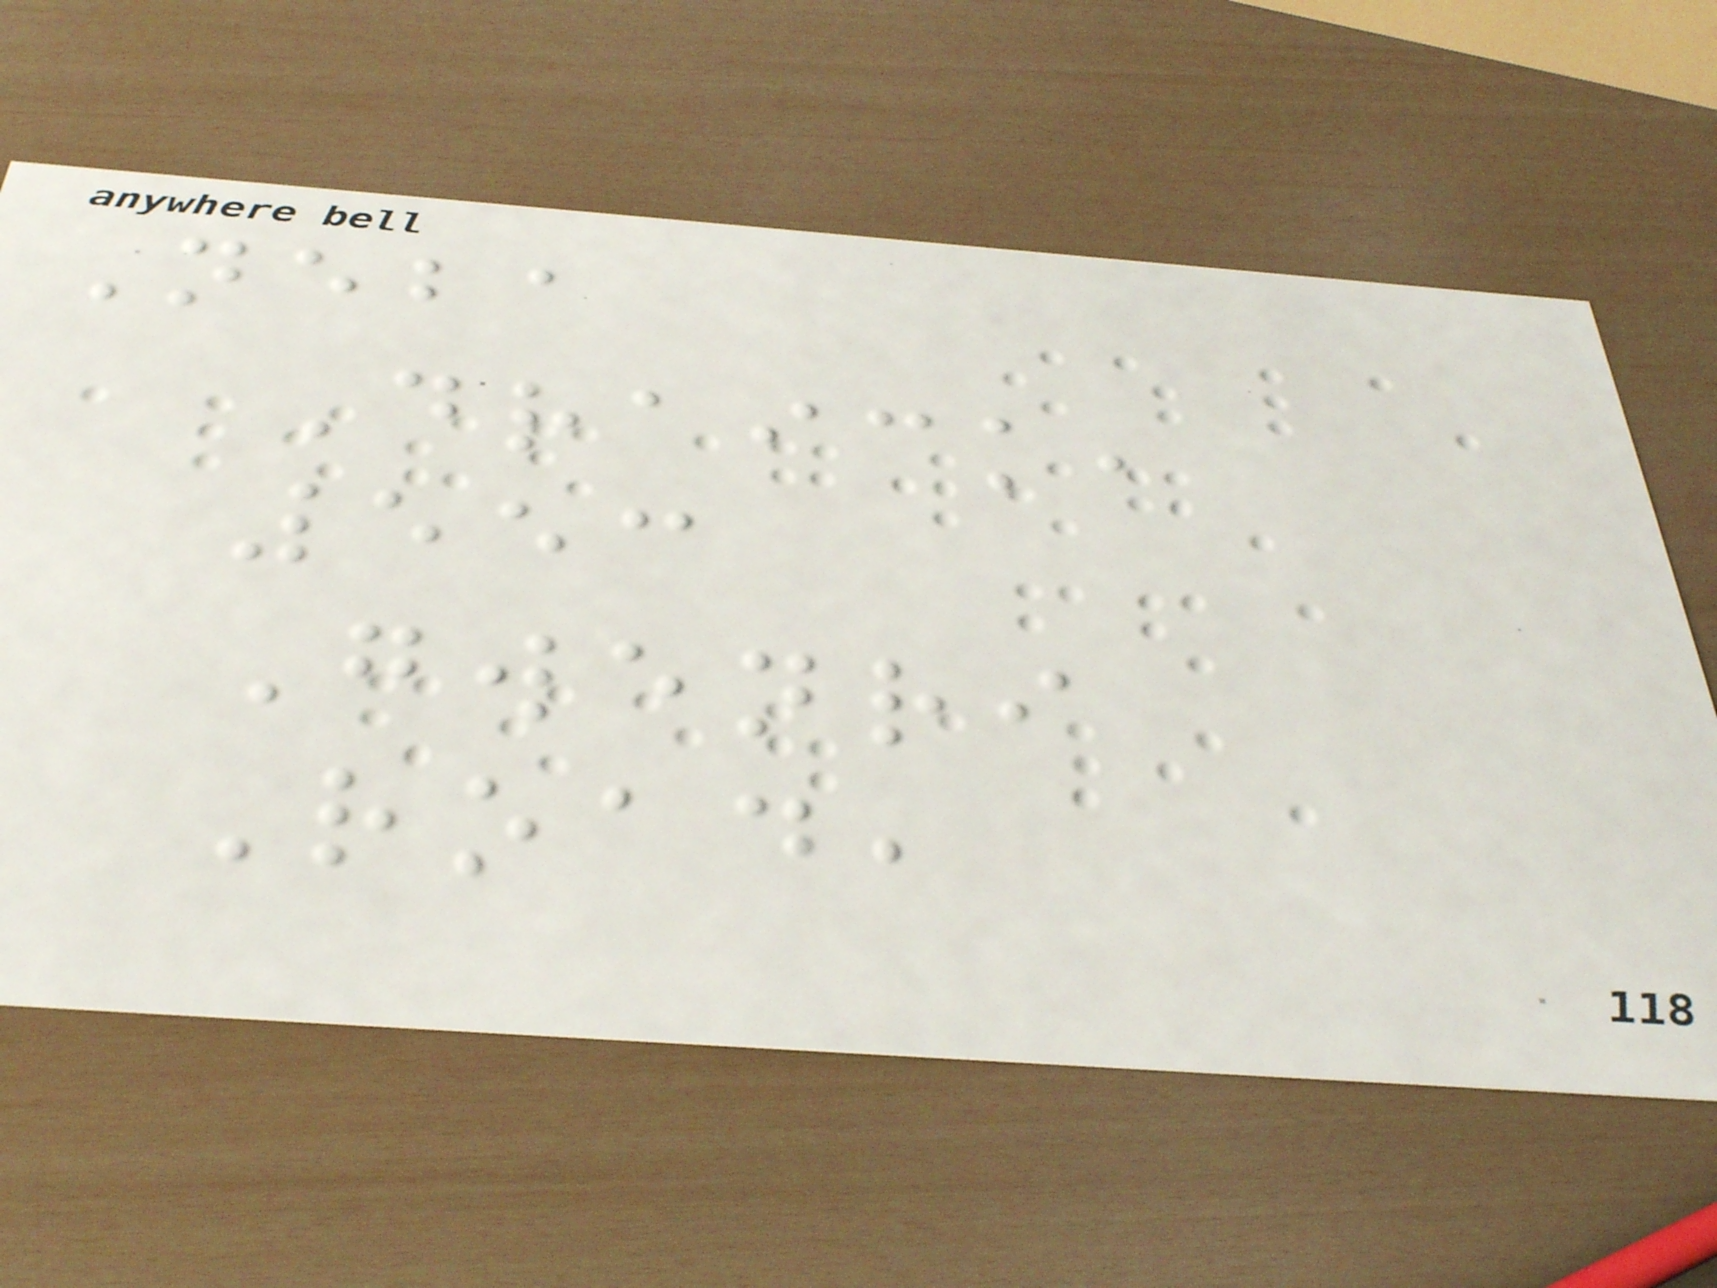Neba
Draick,
553
Gwenri
Road,
